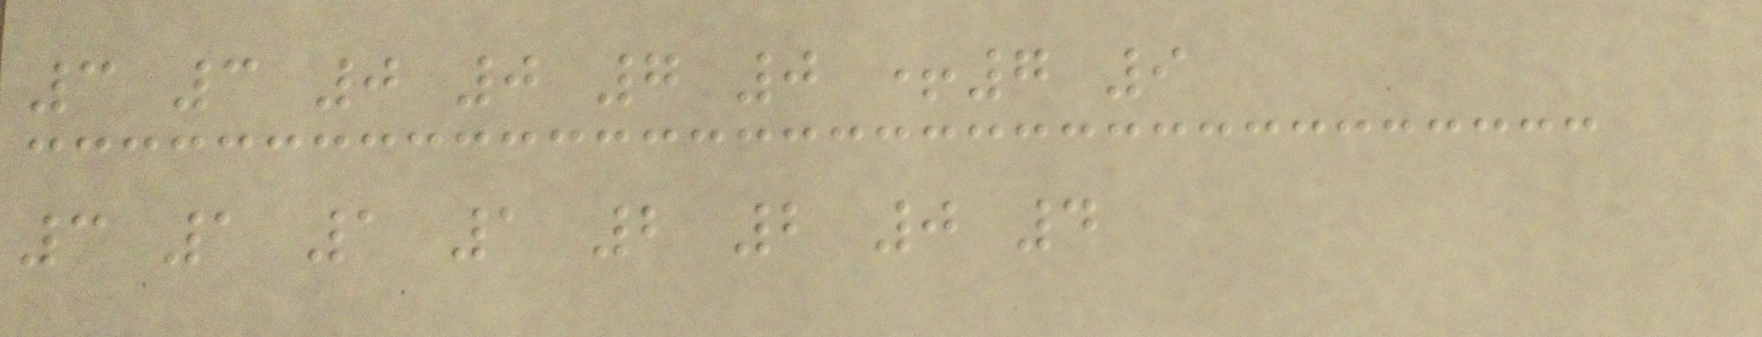3 3 0 0 7 0 +7 9
3 1 1 1 2 2 0 4
